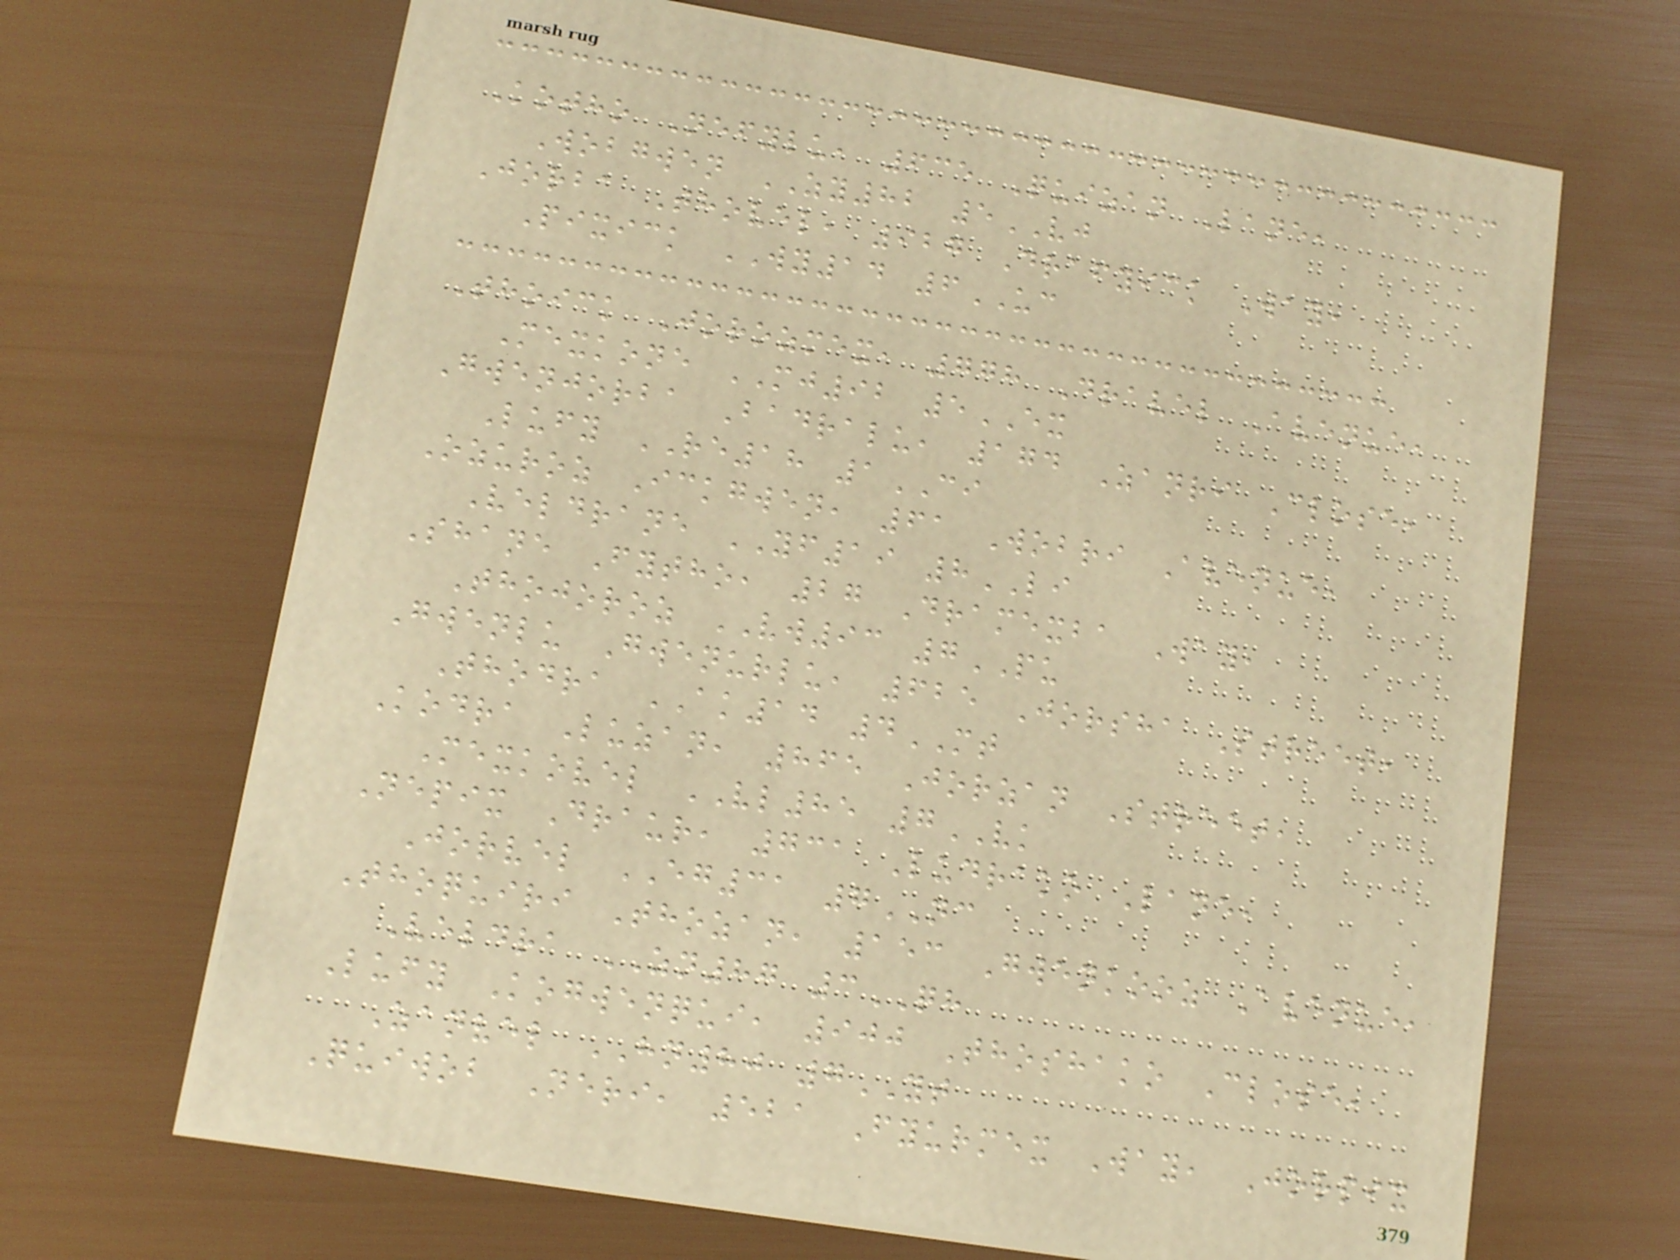Kotho Nefylu, 635 Quizan Lane,
Wobgwen ZY82 5VJ
Jorba Thovel, 927 Drafyick Way,
Pixick WY14 6UC
Thoick Jorozmex, 778 Dravel Avenue,
Mexkone MJ92 5EX
Gwenjorba Badralu, 174 Zanri Close,
Lufy RE18 1CI
Ozuroz Ickgwen, 61 Wobri Avenue,
Veldrane YF19 8LI
Shane Fytho, 27 Dramexba Way,
Thojoroz VW93 7PU
Gwenlu Gwenurlu, 625 Jorsha Street,
Thodra AK14 4MT
Kodra Luzan, 865 Jorzan Street,
Mexkovel VL85 7VK
Nepix Draur, 731 Ludrako Lane,
Jorvel EG31 7NC
Thoquiri Thozan, 153 Gwenkooz Avenue,
Veldra ZN87 3QH
Lufy Kogwenqui, 900 Thoshako Close,
Zanvel HN80 7YT
Quiwob Neri, 521 Fyurmex Way, Jorpix
